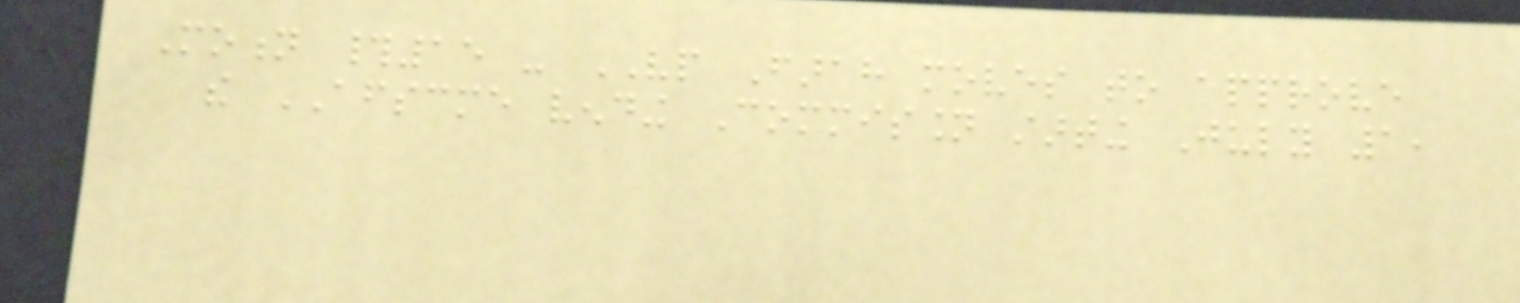Motion #15 - VP Farah moves to approve
the AFSCME vending Commission starting July 1,
